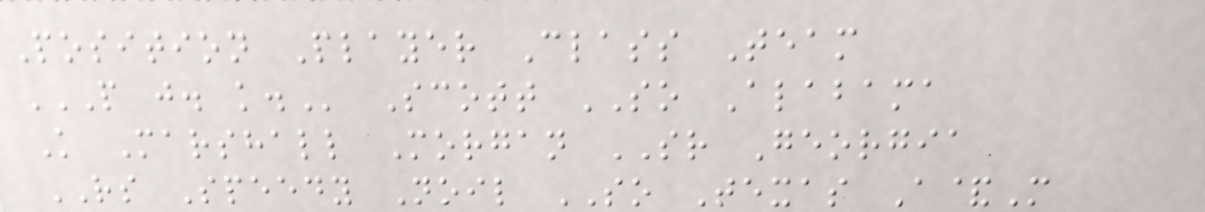Position Player Class Team
P J. K. Scott SO Alabama
K Marshall Morgan SR Georgia
RS Speedy Noil SO Texas A&M
